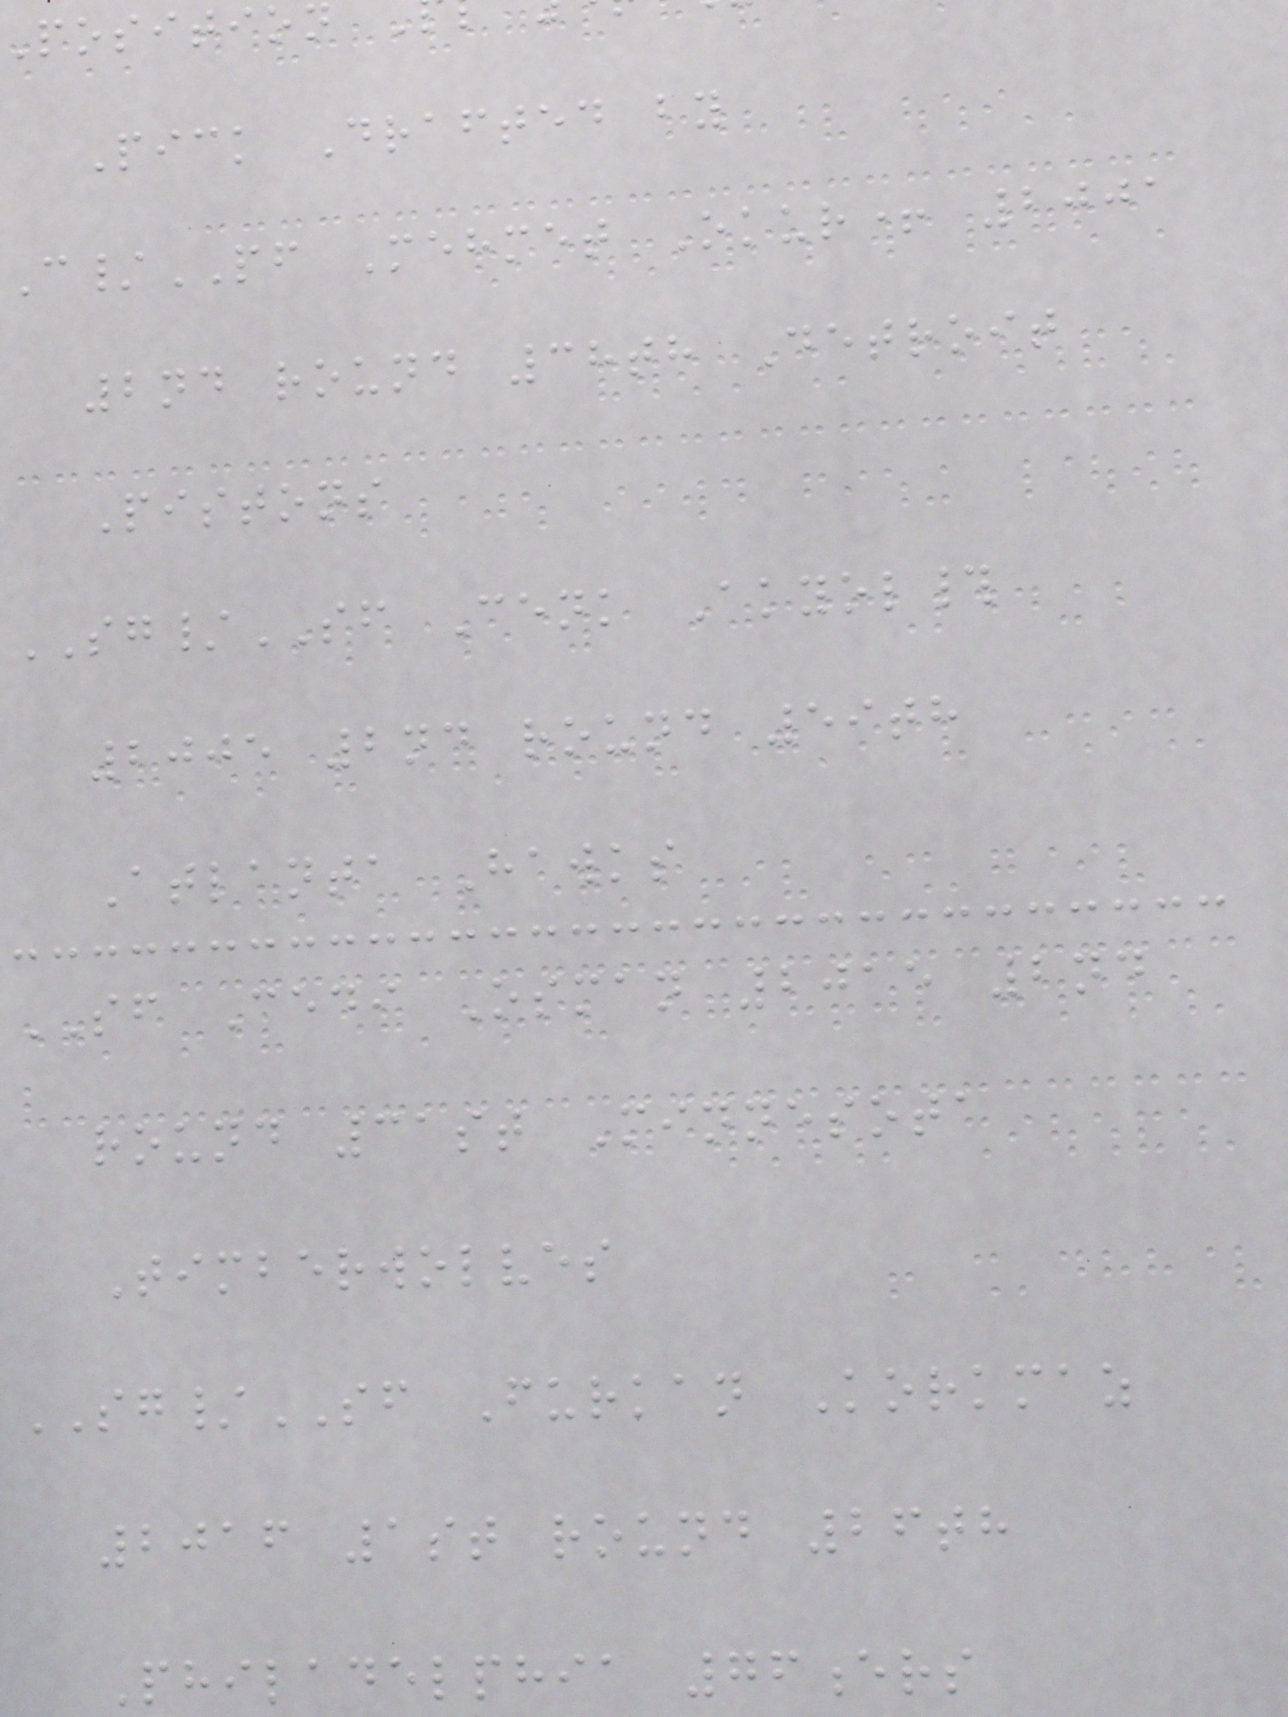position
Pick Drafted by
C/PF Mehmet Okur+ 2001
2nd round 38th Detroit
Pistons
SG/SF Cenk Akyol#
2005 2nd round 59th
Atlanta Hawks
SF Cedi Osman 2015 2nd
round 31st Minnesota
Timberwolves
SG/SF Furkan Korkmaz
2016 1st round 26th
Philadelphia 76ers
